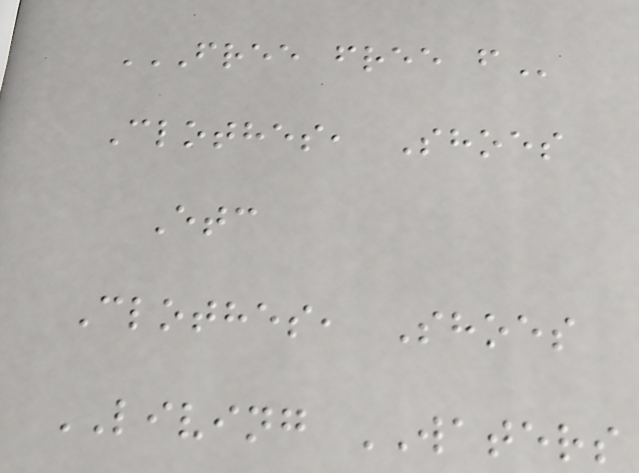FREE FREE F
Clothes, Shoes
Etc
Clothes, Shoes
LIVING WATERS
